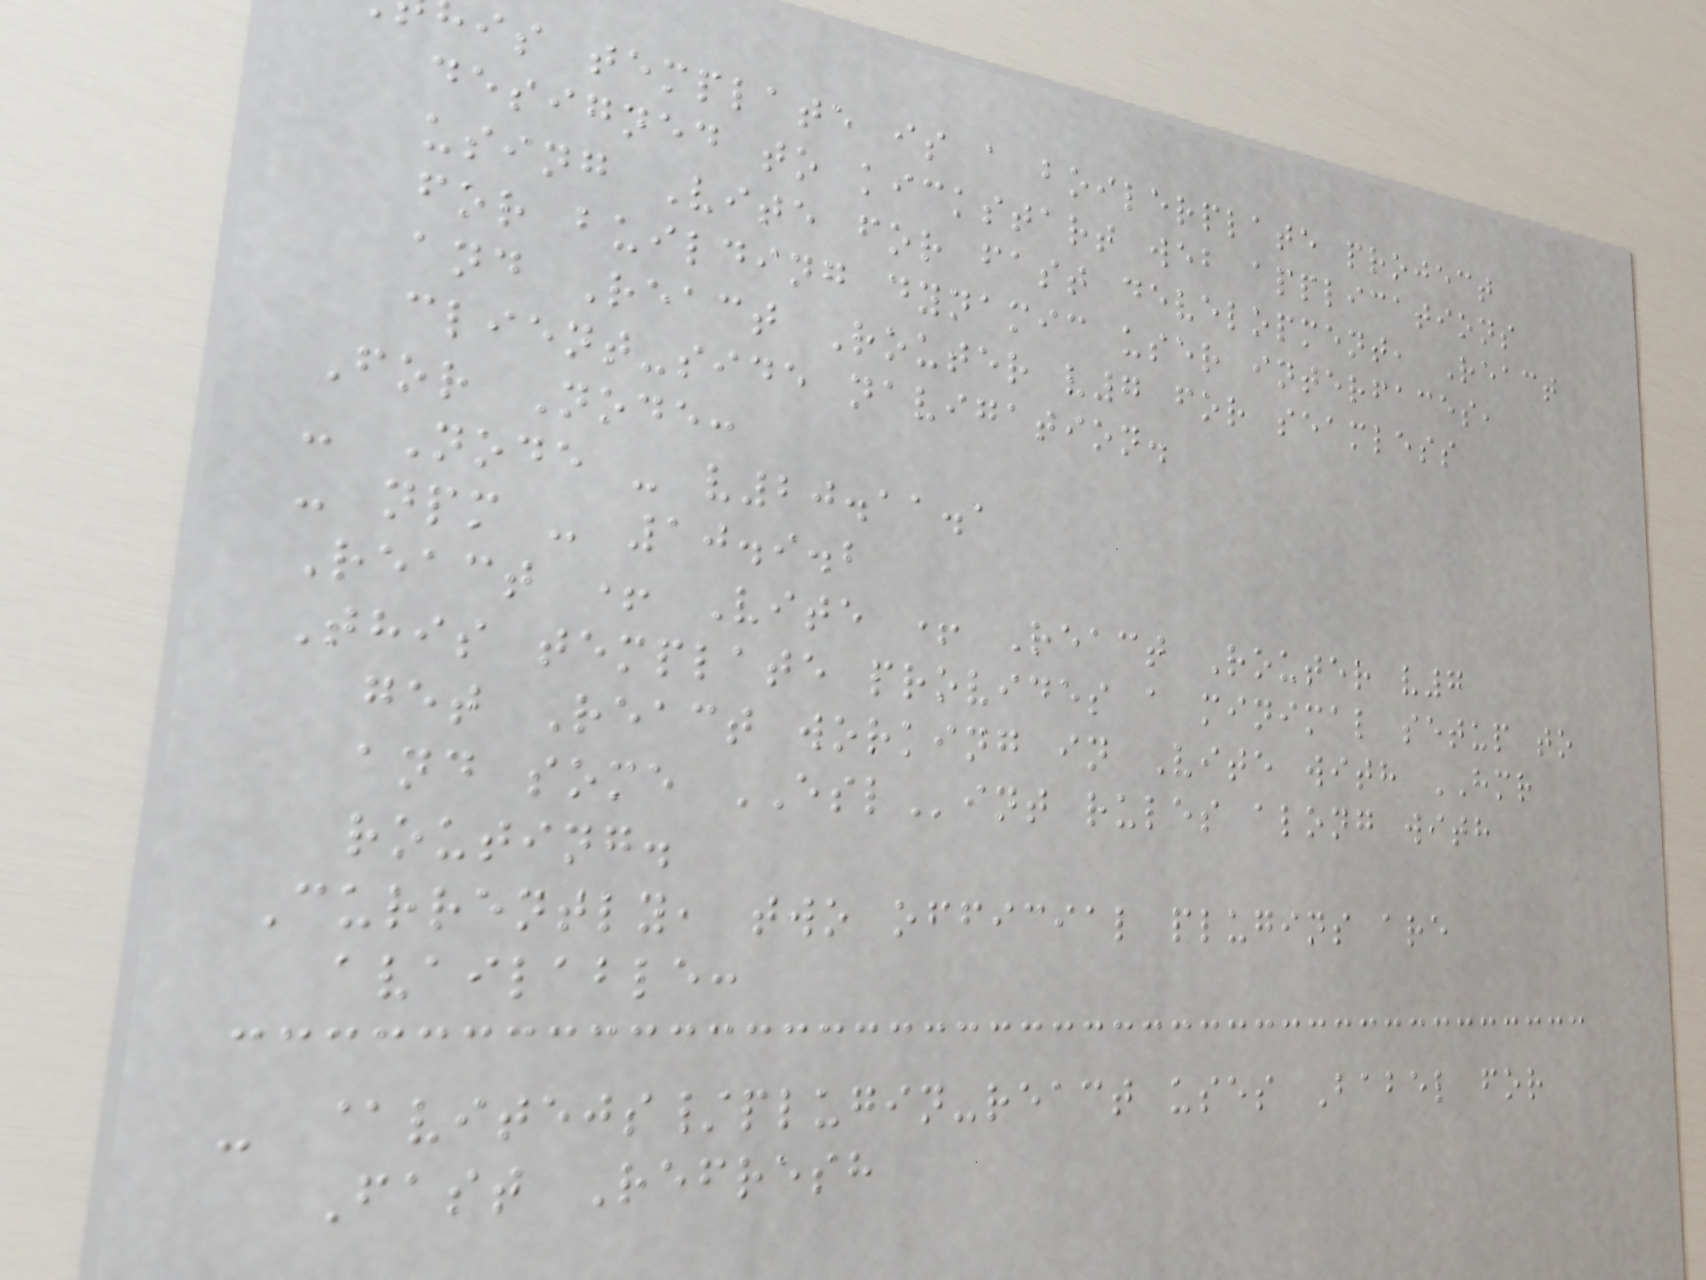is template is a boilerplate project
designed to kickstart web applications
using Vite for fast development, React
for building dynamic user interfaces,
and React Router v7 for seamless
client-side navigation.
For Node:
- Node - v20.11.1
- npm - 10.9.2
React + Vite + React Router v7
This template provides a minimal setup to
get React working in Vite with HMR
and some ESLint rules along with
routing.
Currently, two official plugins are
available:
- @vitejs/plugin-react uses Babel for
Fast Refresh
